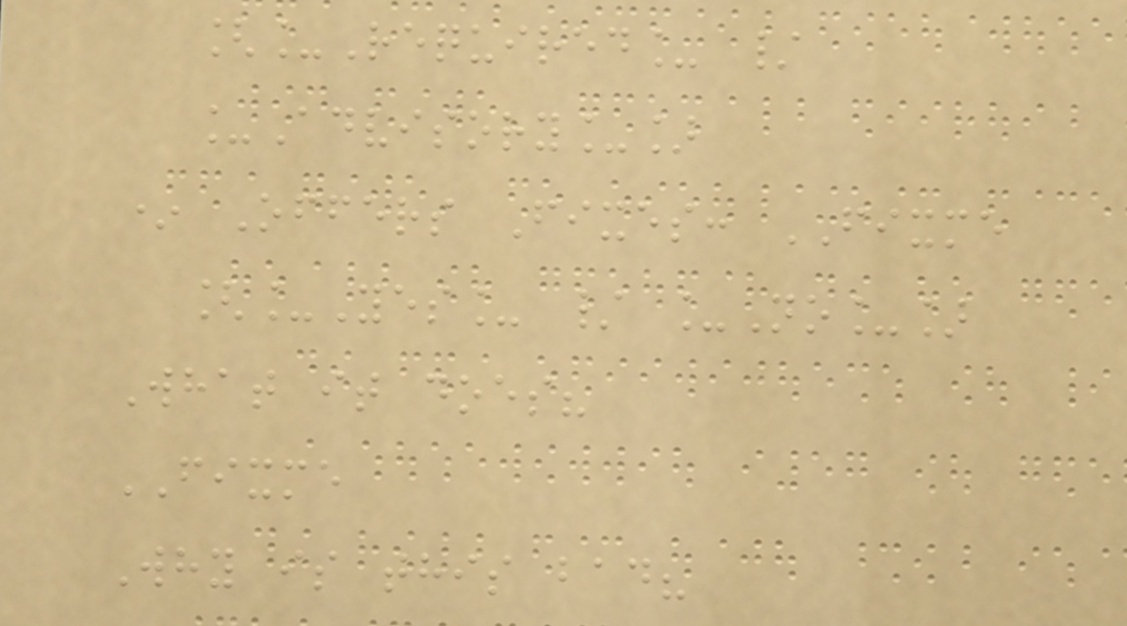[_Required_ /
_Advisory_]
* Offers Fixes: FIXME
[_Yes_ / _No_]
What it does?
FIXME
Why is this bad?
